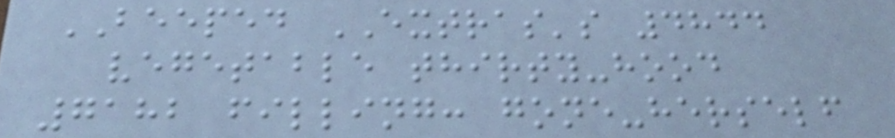BEEPED EXTRAS's 4844
vegetable thirty-hood
7182 filling: gone-herself
